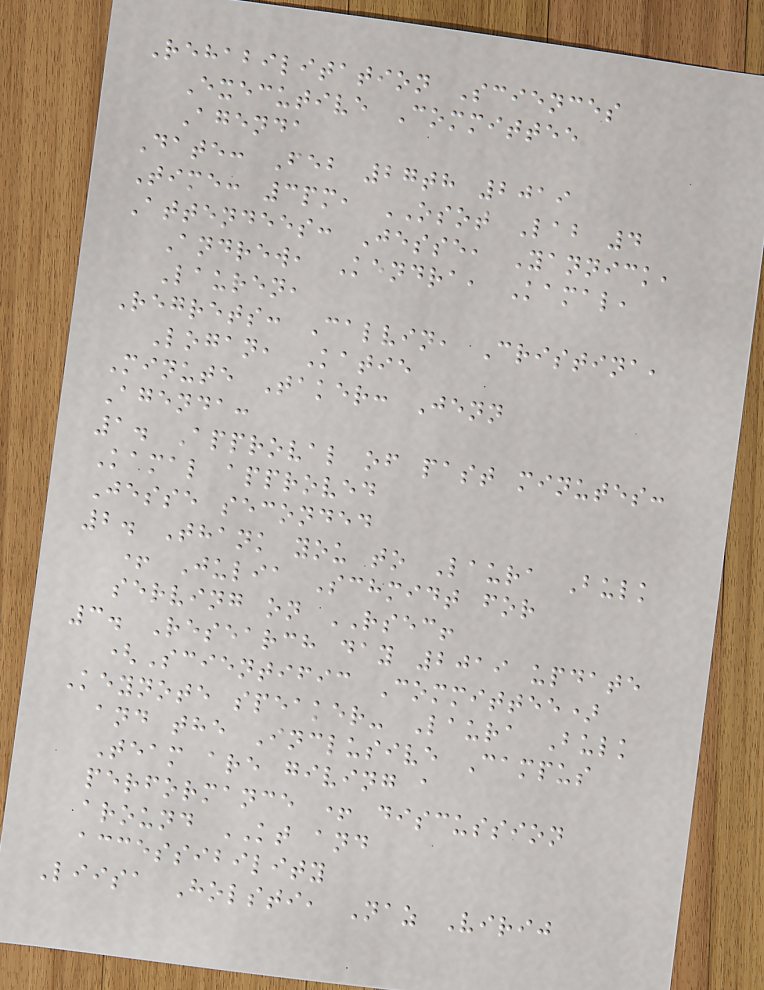Rehabilitation Sciences
Executive Committee
Agenda
Date: Feb 27th 2019
Time: 3pm, OSOT Lab 4
Attendees: Jesse, Yannick,
Andrew, Kendra, Kamal,
Lauren,
Regrets: Calvin, Cristina,
Logan, Katie
Minute Taker: Jenn
Agenda:
1. Approval of past minutes:
Kamal approved
Jesse seconded
2. Thank you to Laura Bulk
+ Julia Schmidt for
serving on RSEC!
3. Research day 2019 update
(Scientific Committee)
Keynote speaker- Laura Bulk
and the Inclusive Campus
Team are giving a
performance + discussion
around KT and
accessibility
Liisa Holsti, Naz Virij
